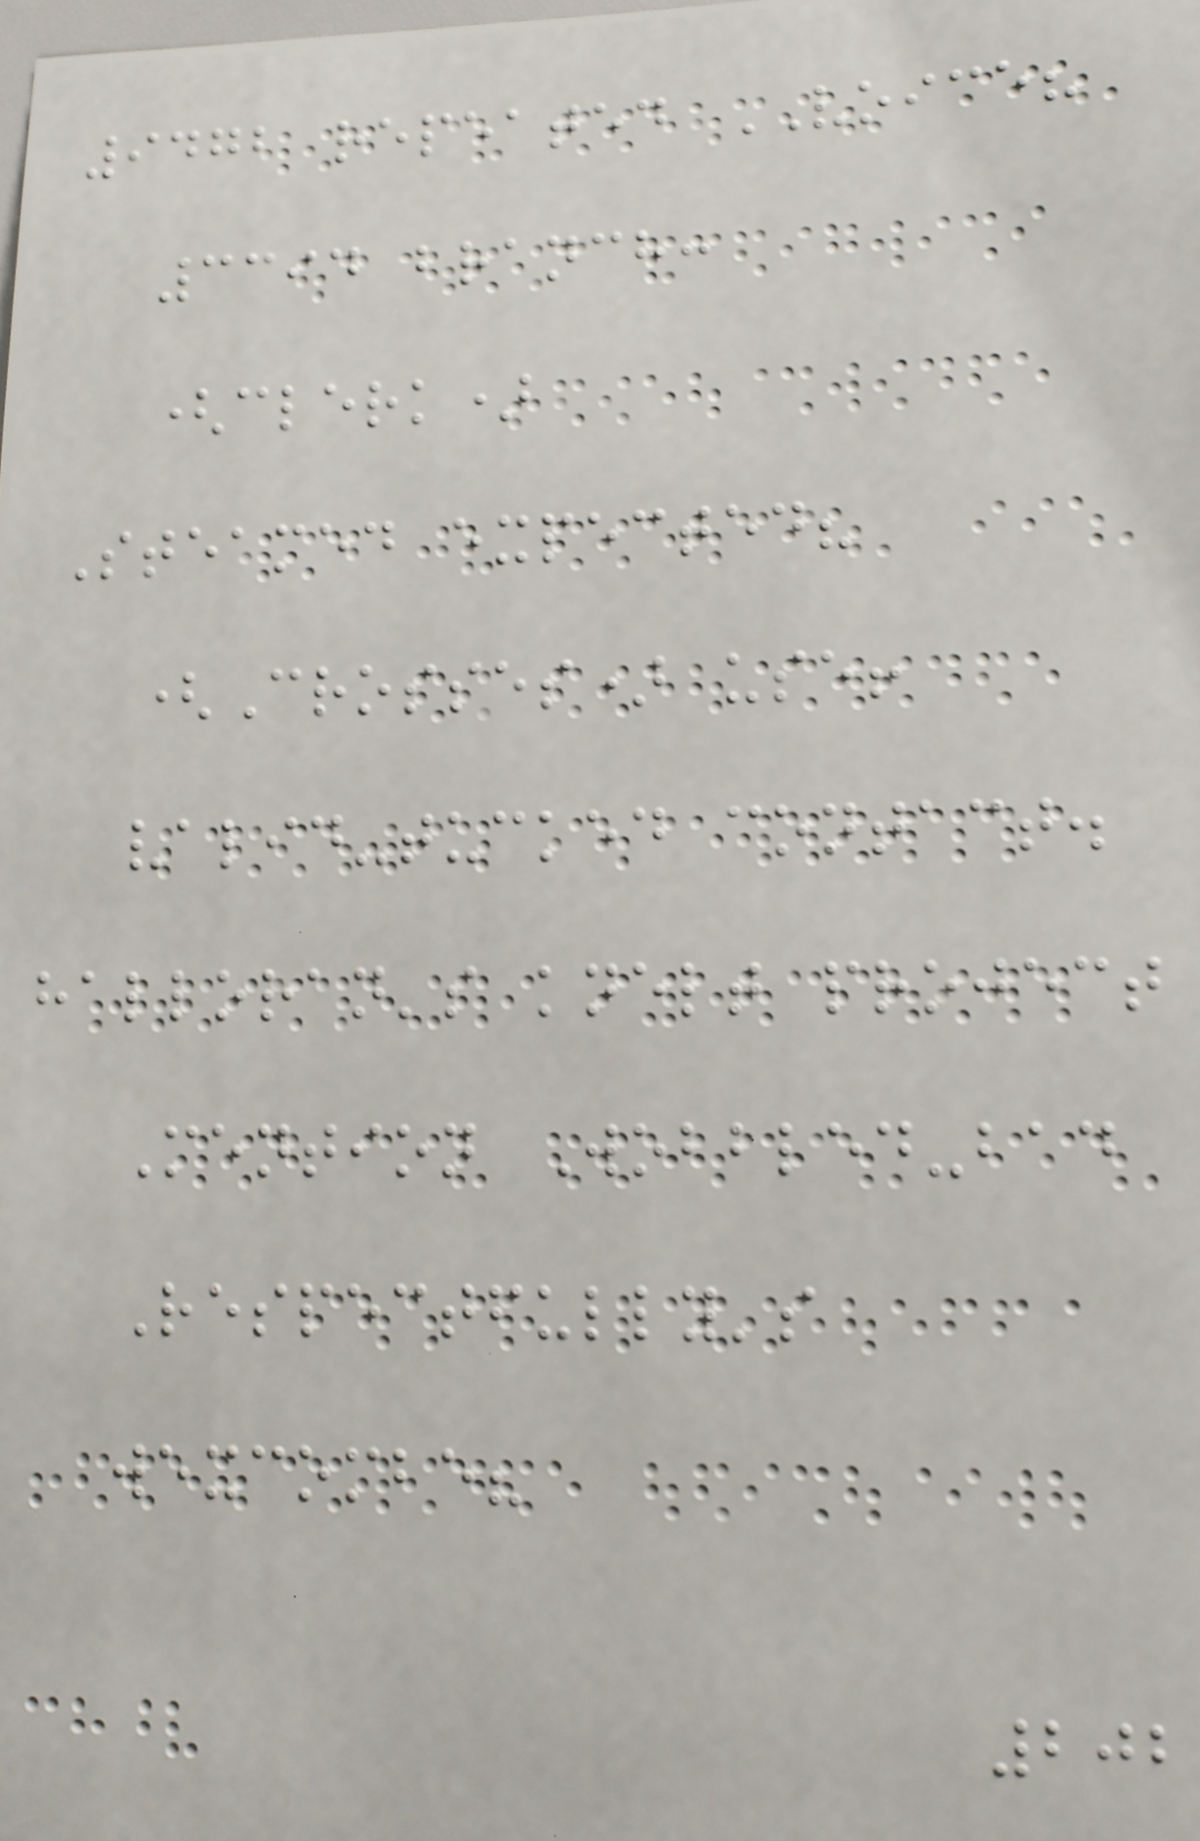9472 repeated VOICE?
3394 branch:
(clerk)
Steamed expected?
(Crosses) use!
valid-tucked contact.
halloran's knelt project
Mention Wobbled-bad
Respectfully's
wexcombe?
202
